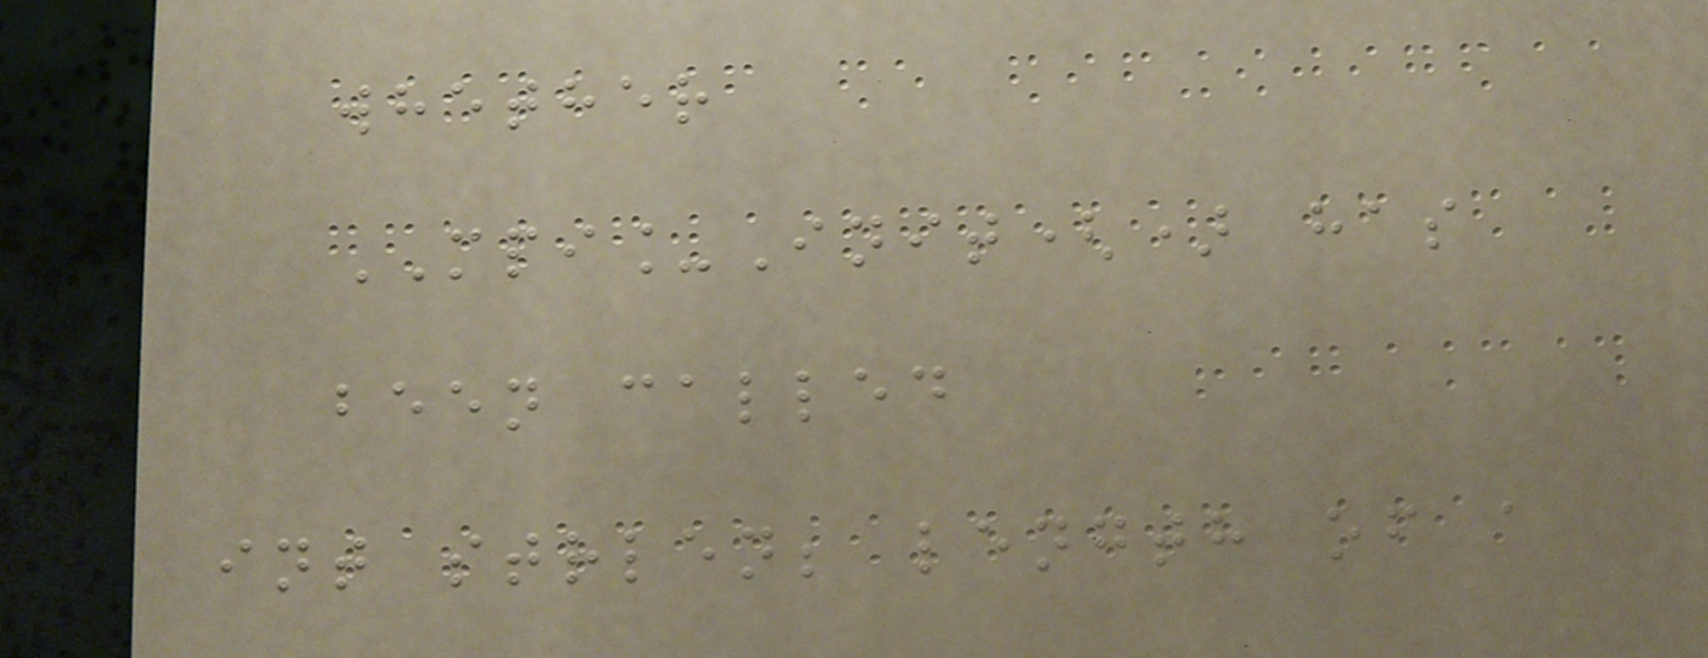whether
MPI_Init() has
been called
int strlen; length of a
